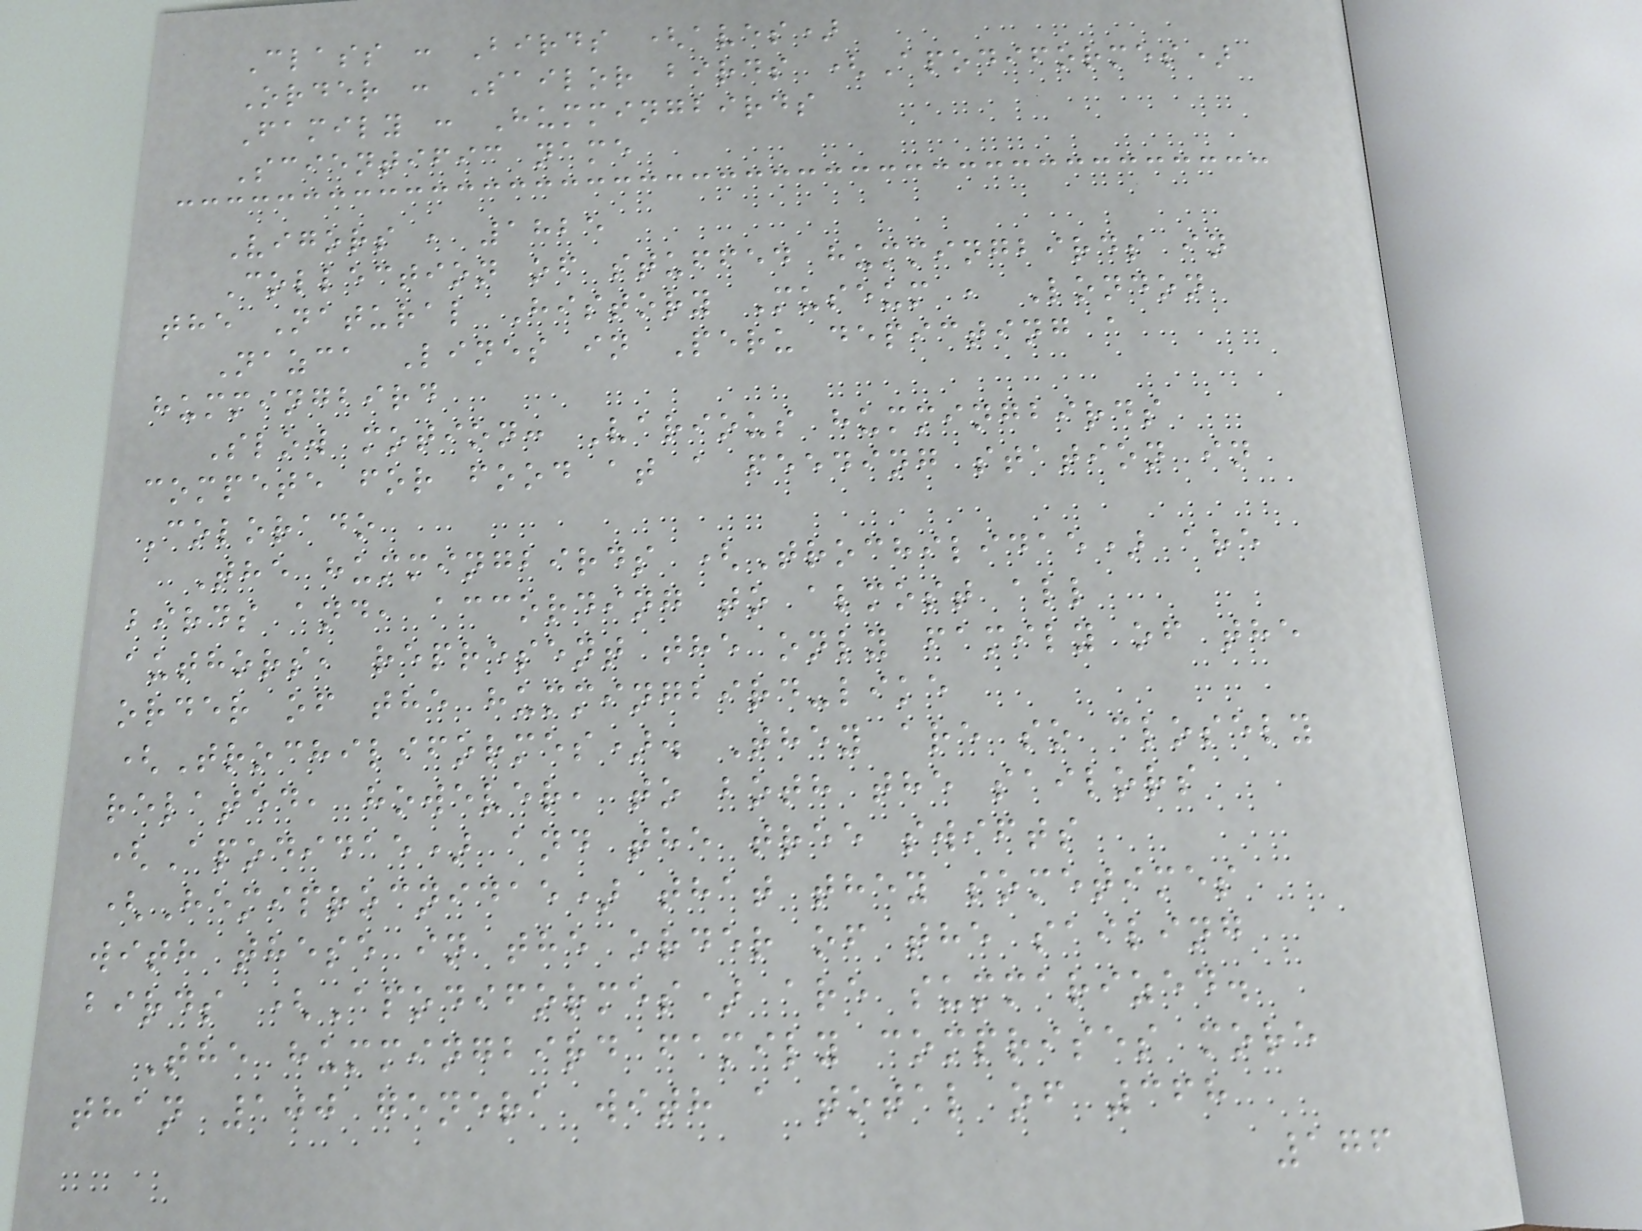Class : Birds (aves)
Order : Sailor birds (Apodiformes)
Family : Hummingbirds
Scientific name
Vigors , 1825
Collection of stuffed hummingbirds in
the Natural History Museum , London
Nazca Lines in Peru depicting a
hummingbird
Slow motion: Various hummingbirds
compete for food at a feeding station in
Colorado
The hummingbirds (Trochilidae) are
birds and, according to almost all
authors, represent the only family of the
order of the hummingbird-like
(Trochiliformes). They are so closely
related, however, to both the sailors
(Apodidae) and the tree swifts
(Hemiprocnidae) that they sometimes
with these in the order of the sailing
birds (Apodiformes) are summarized.
The hummingbird family comprises more
than 100 genera with a total of 368
176
